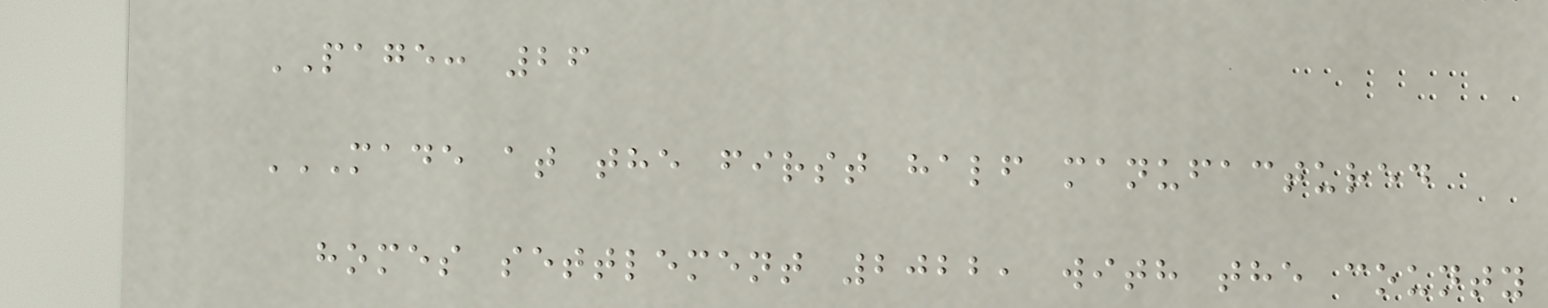PAGE: 26
MADE AT THE FIRST HALF MANUFACTURED
HOMES SETTLEMENT 2022, WITH THE COUNTY
